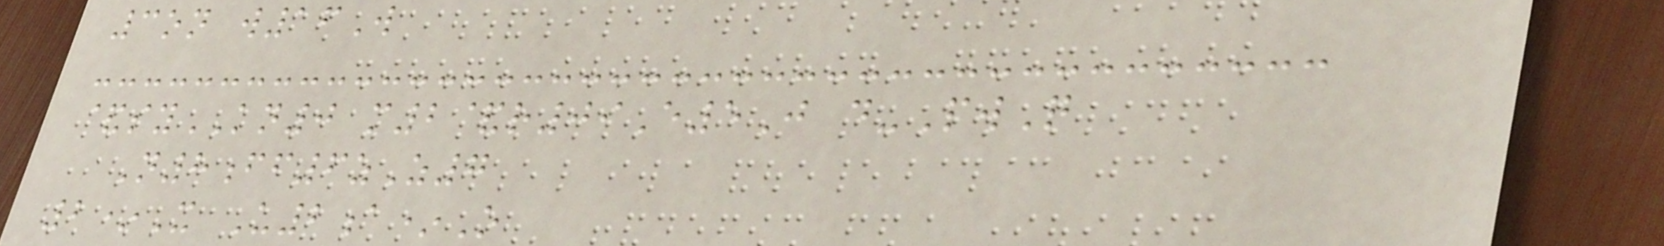3on w16W
&syKN0 m2&r09E5J d-PwQ
N8ff6zZ7
2*X U2a*O
